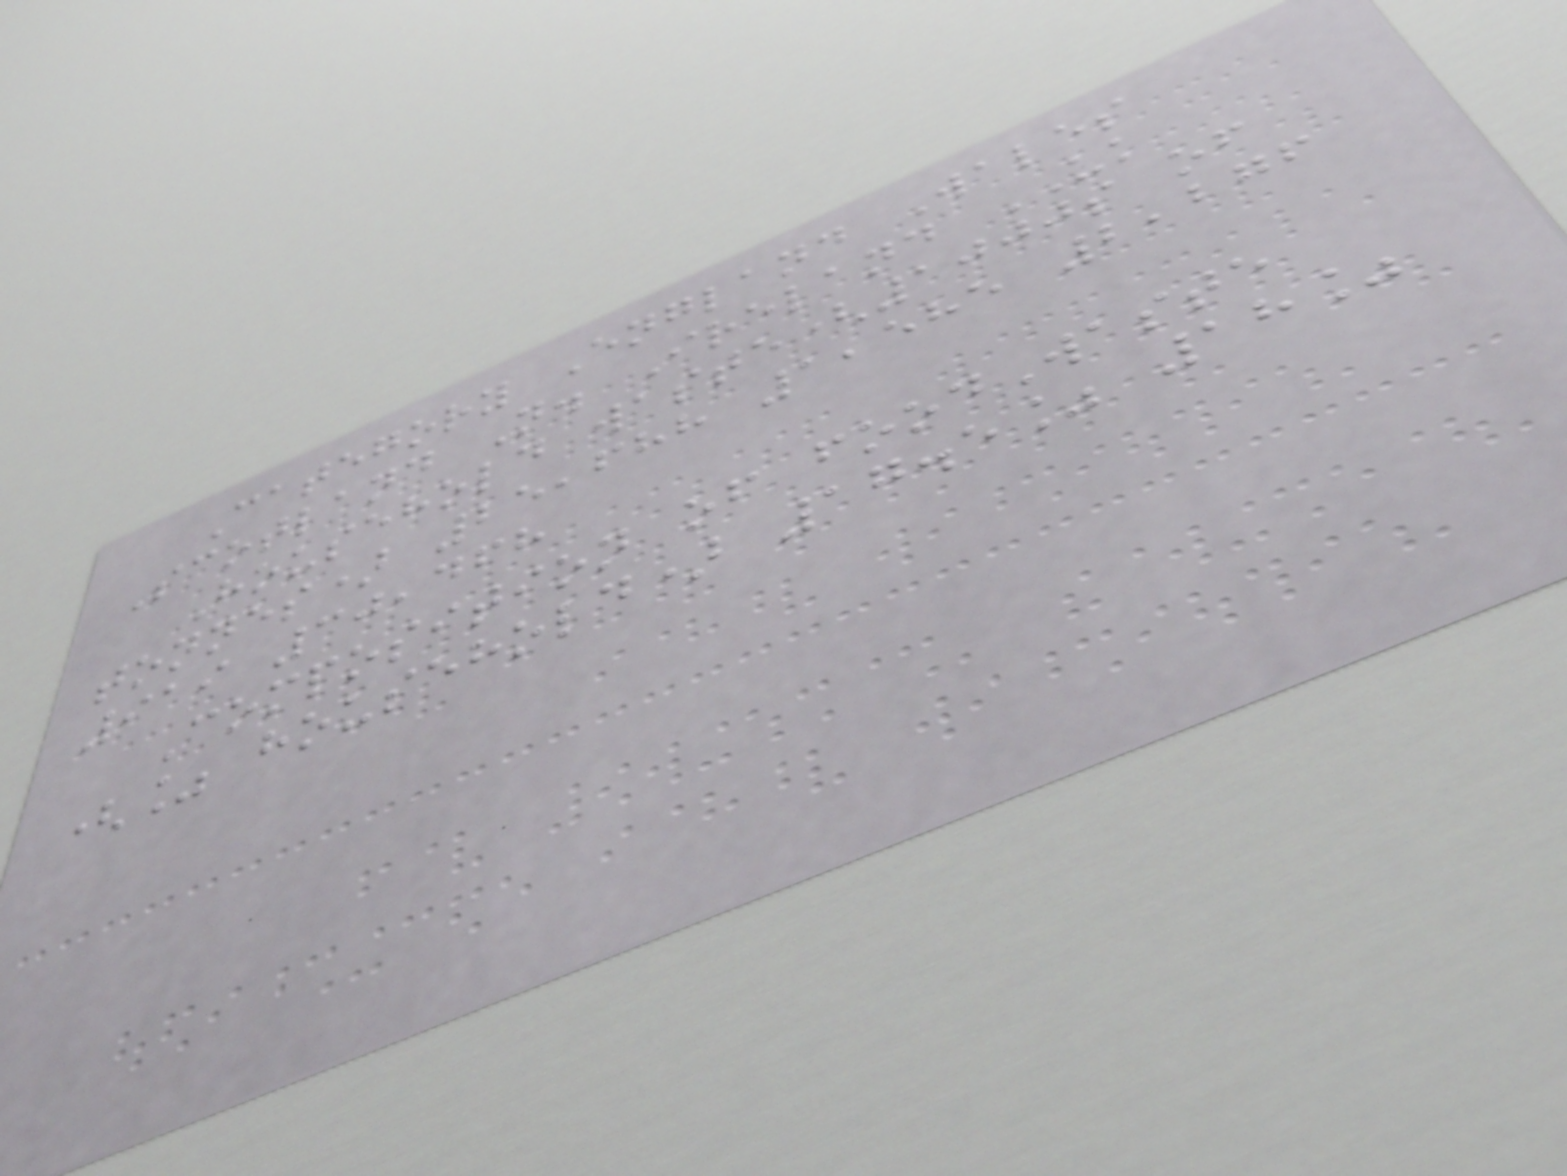Category England Wales
Scotland N. Ireland UK
Household waste(1000s of
tonnes) 25,688 1,585 2,276
919 30,468
Composition of foodWaste
(% household) 17.5% 18%
